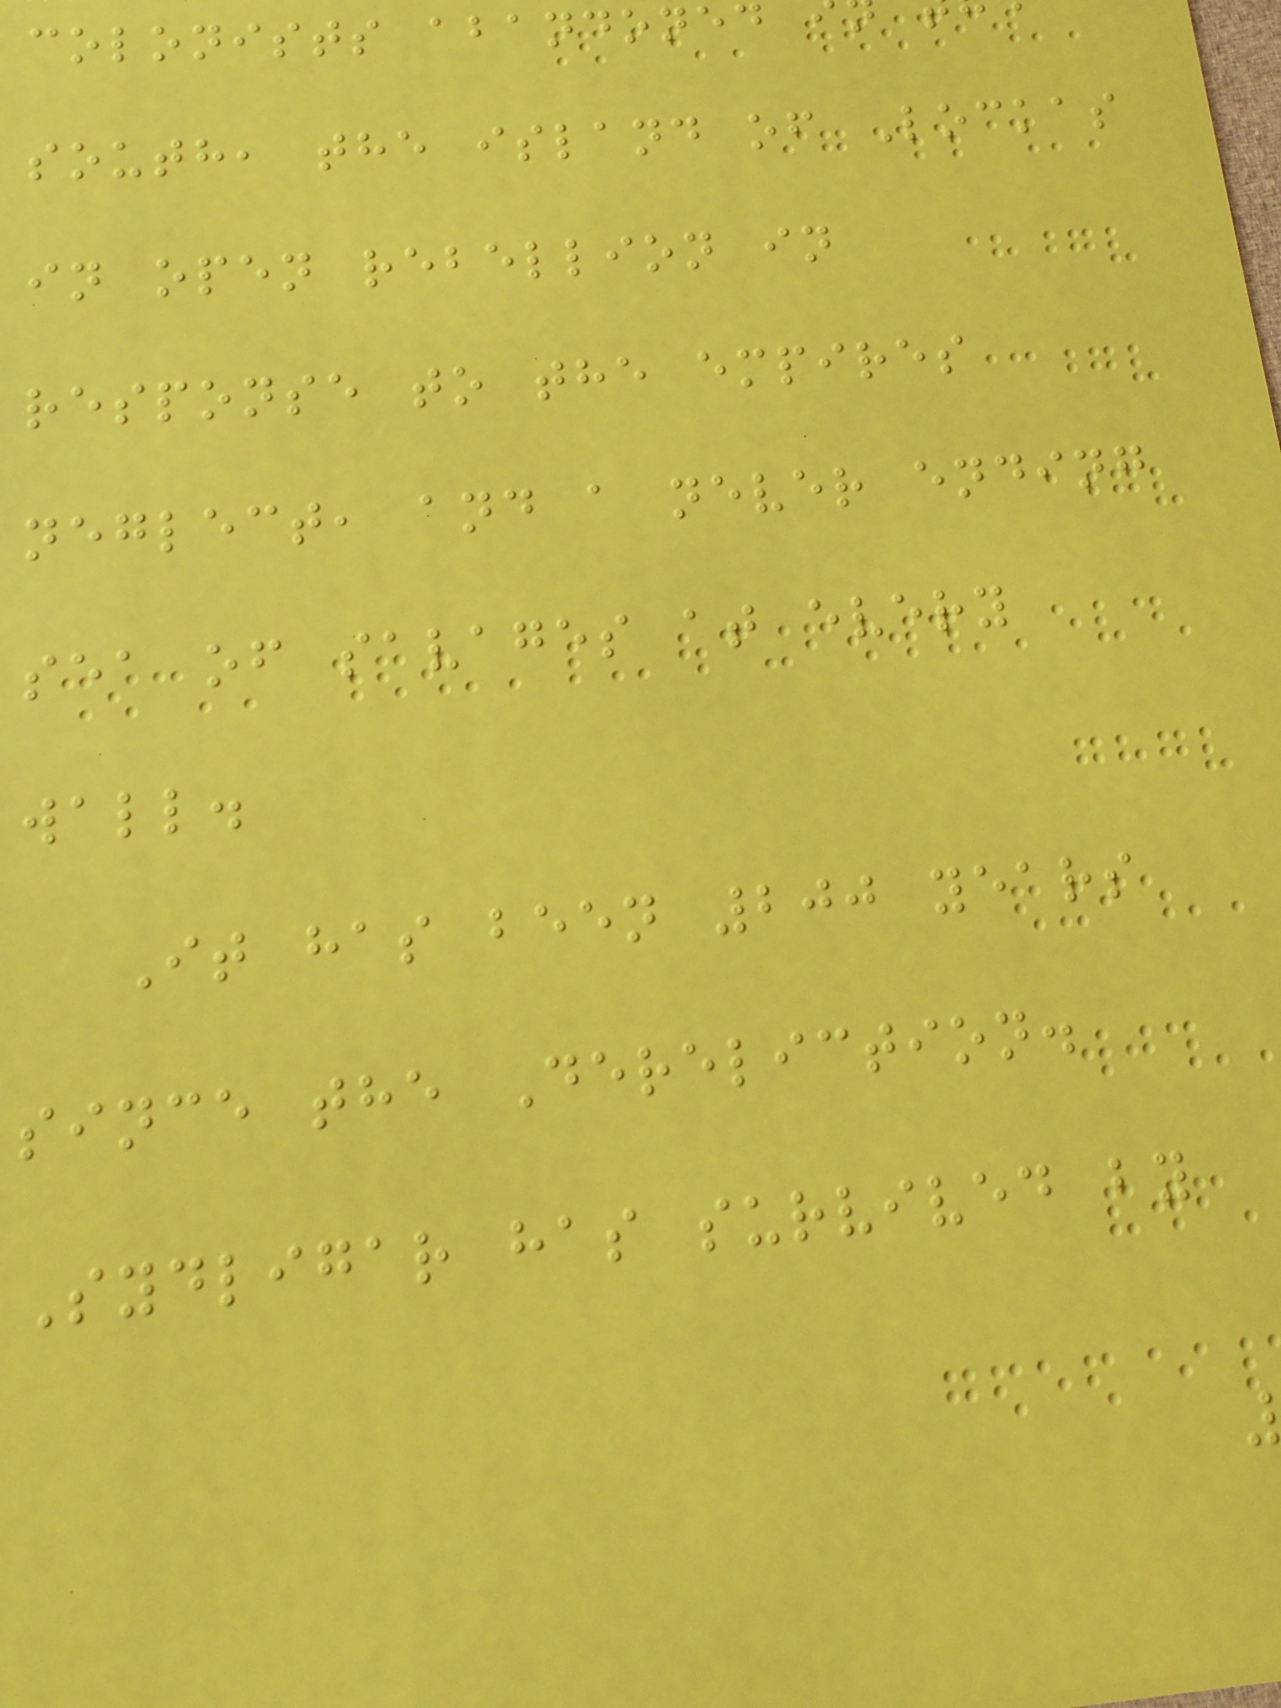colonists abandoned
south, the island of Lockas
in open rebellion in
response to the empires
neglect, and a never ending
sea of savages at every
wall.
It has been 200 years
since the Dereliction.
Sydligar has survived by
